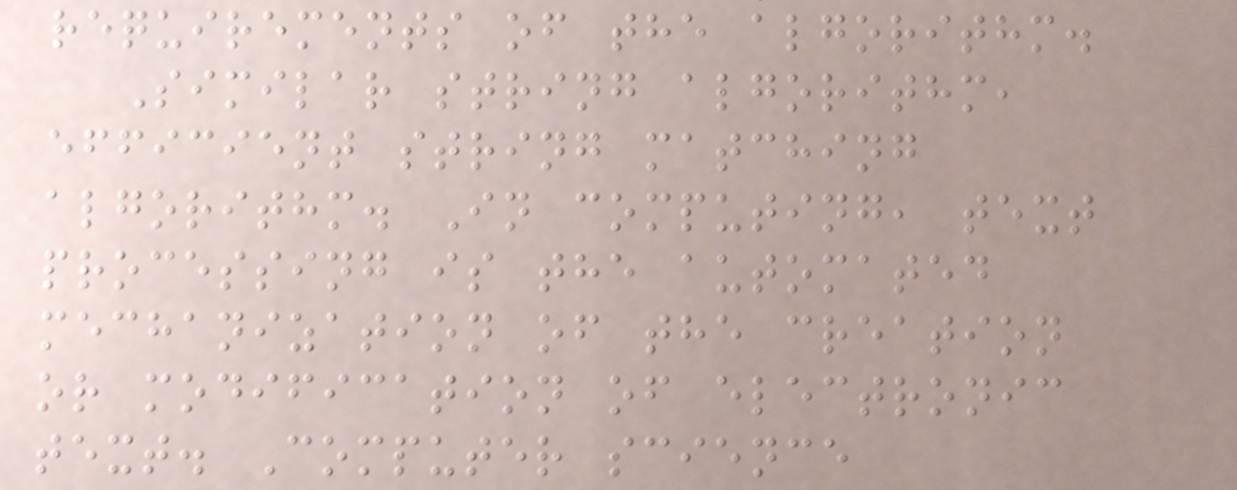requirements of the algorithm.
Similar string algorithm,
efficient string matching
algorithm. In computing, text
processing is the automated
mechanization of the creation
or modification of electronic
text. Computer science
